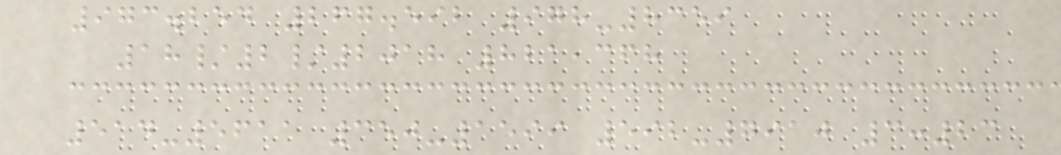973.254 267.592 978-8359
18/2/2018 821,368
514-5611 350-1599 592-7910 3:23
